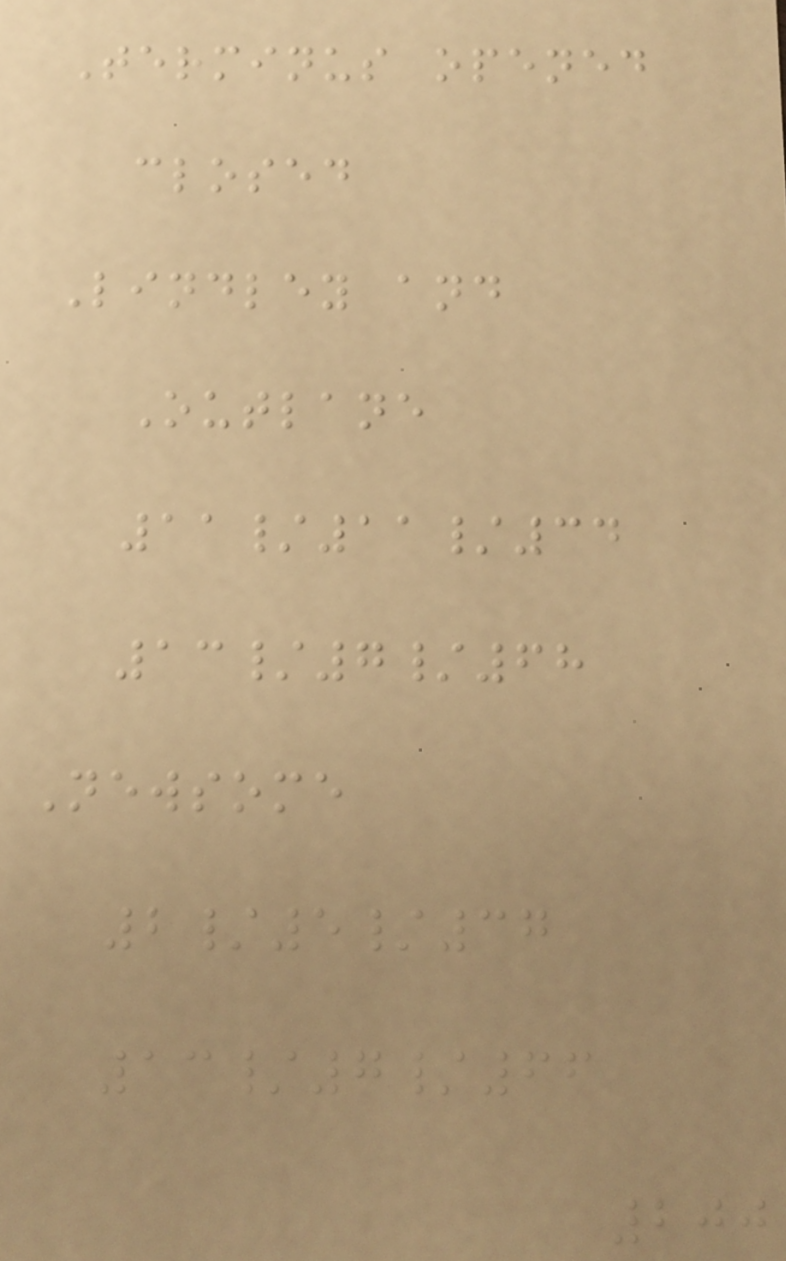Terminus opened
closed
Lindley and
Outlane
11/11/34
13/7/68
Newsome
2/5/37
13/7/66
200
